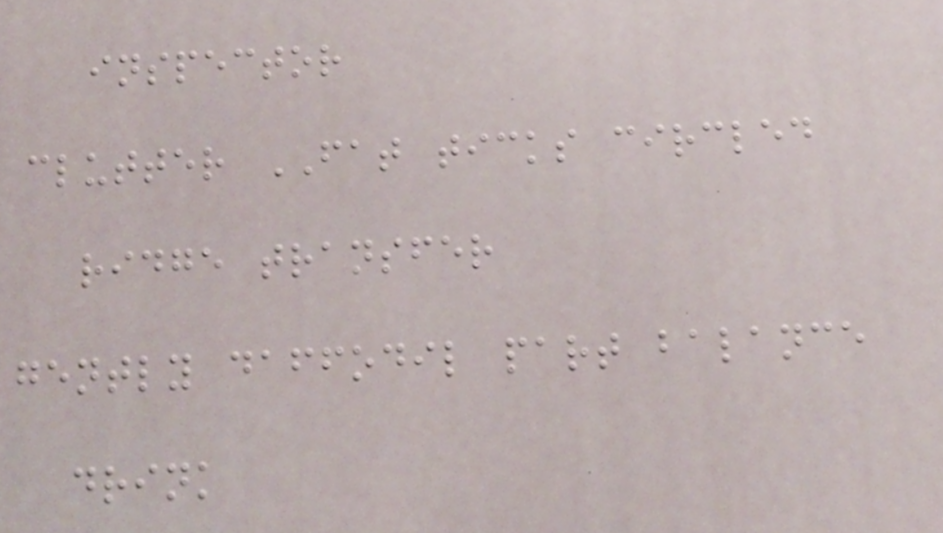inspector
clutter FAT ticks circled
ridge transfer
gently daffodil part balance
drink
